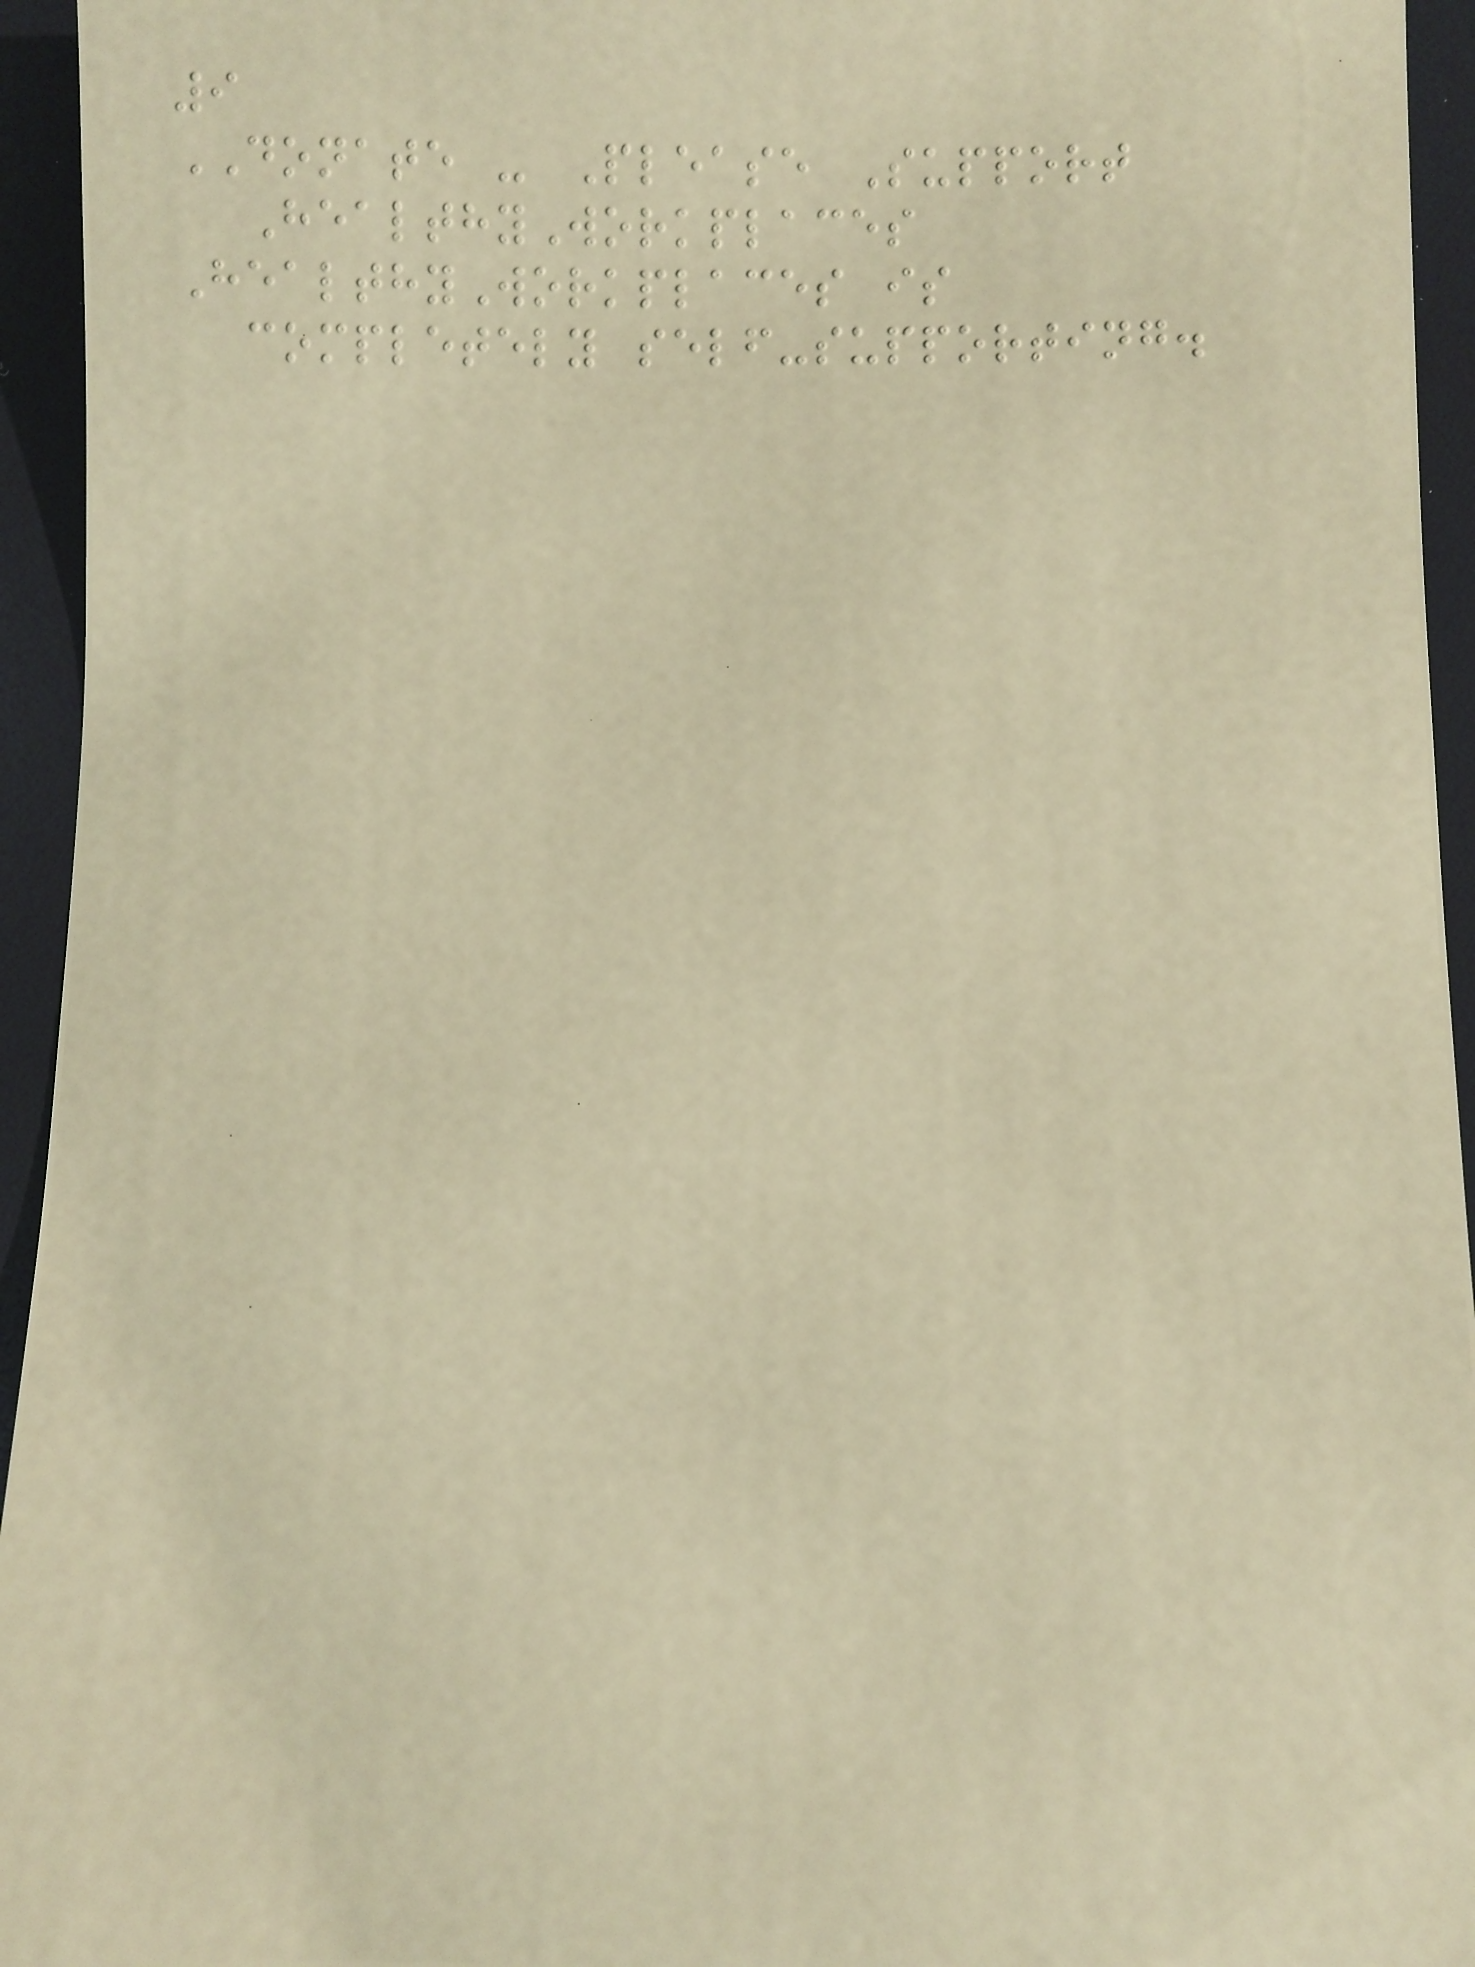9
DONATE - Please Support
HealthyWorkplaces
HealthyWorkplaces is
completely self-supporting.
